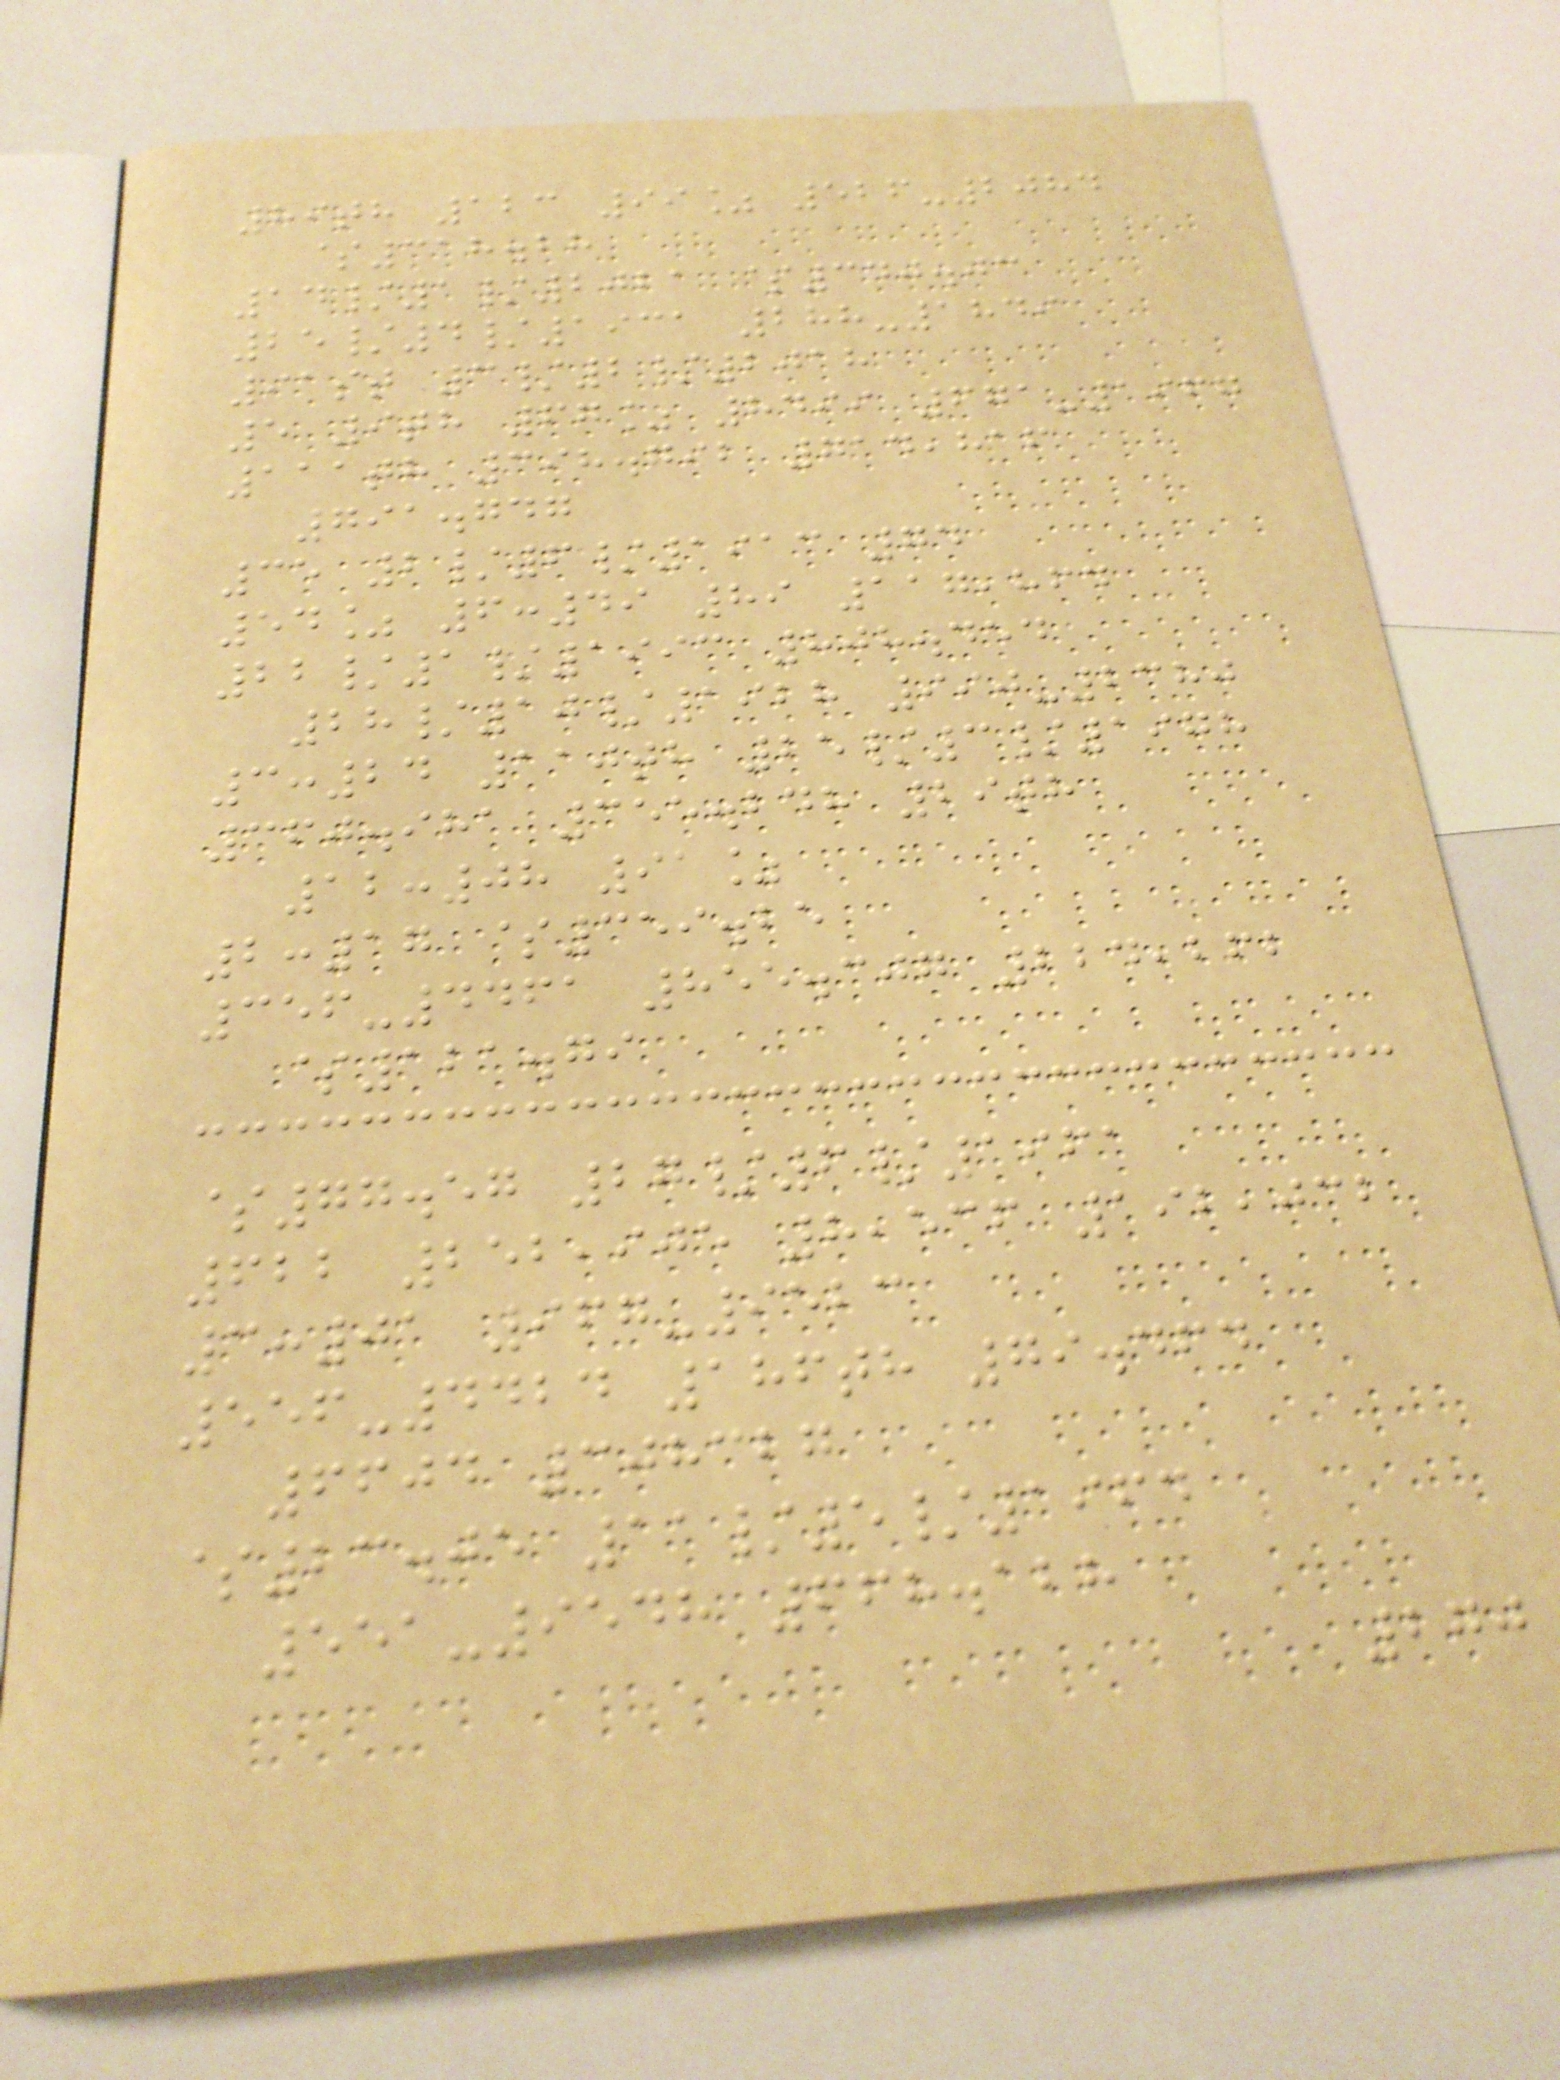89th 123 99% 526-2084
$318.28
14/1/2021 $340.03
25/4/1931 288-1849
91st 3/2/2018
5 9th 67% 8499 671-1967
111th 398.792 714,816
791.747
35 2/6/1913 74
54% 6:49 89 117,864
22/1/1993 808.454
28/10/1928 990-2380
3:24 110th 25/3/1978
360.981 355.248 29th
12:08 91%
2:17 $359.25
356-4461 855.307 224,262
$121.79
$77.57 27/6/1961
622 252,905 8,536 192,032
3:01 967-9523
556-4424 186th 79.464
6604 308327
$23.05 11/5/1964
551-9548 668.128
270
